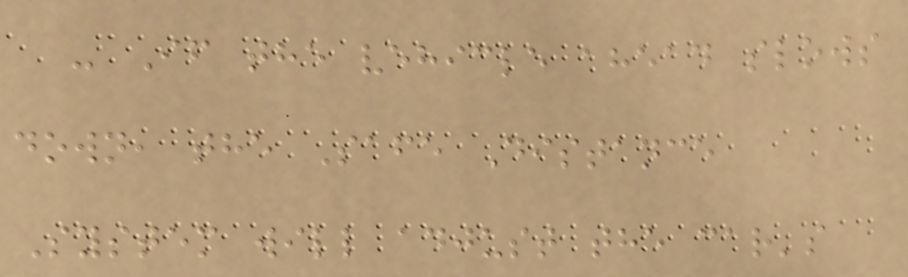- If the vehicle ahead slows
down, the Safe Distance
System will adjust the car's
